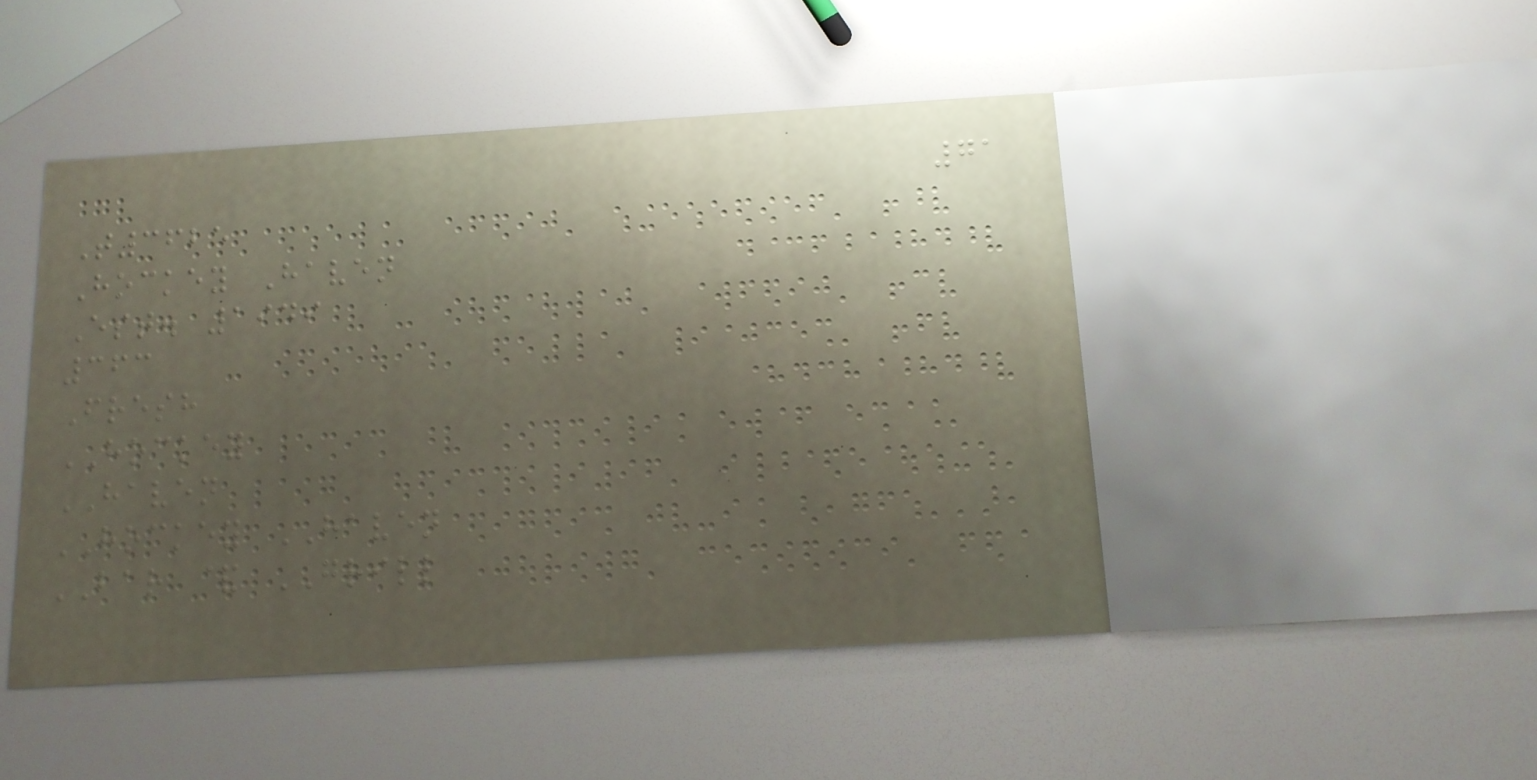71
T3625
Hockey Haven
Est. 1949
363
Fresh
HOCKEY
HAVEN
HOCKEY HAVEN
BAR & GRILL
